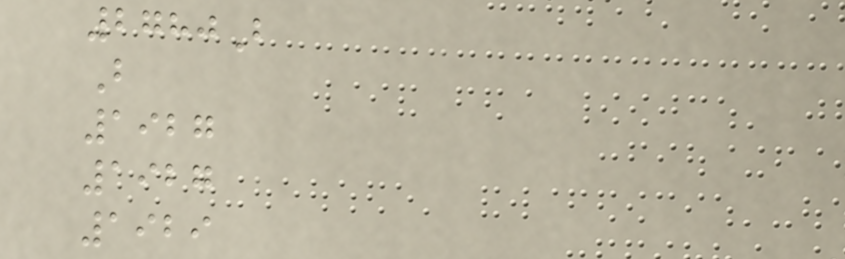2780B
B
1927
1927
1929
